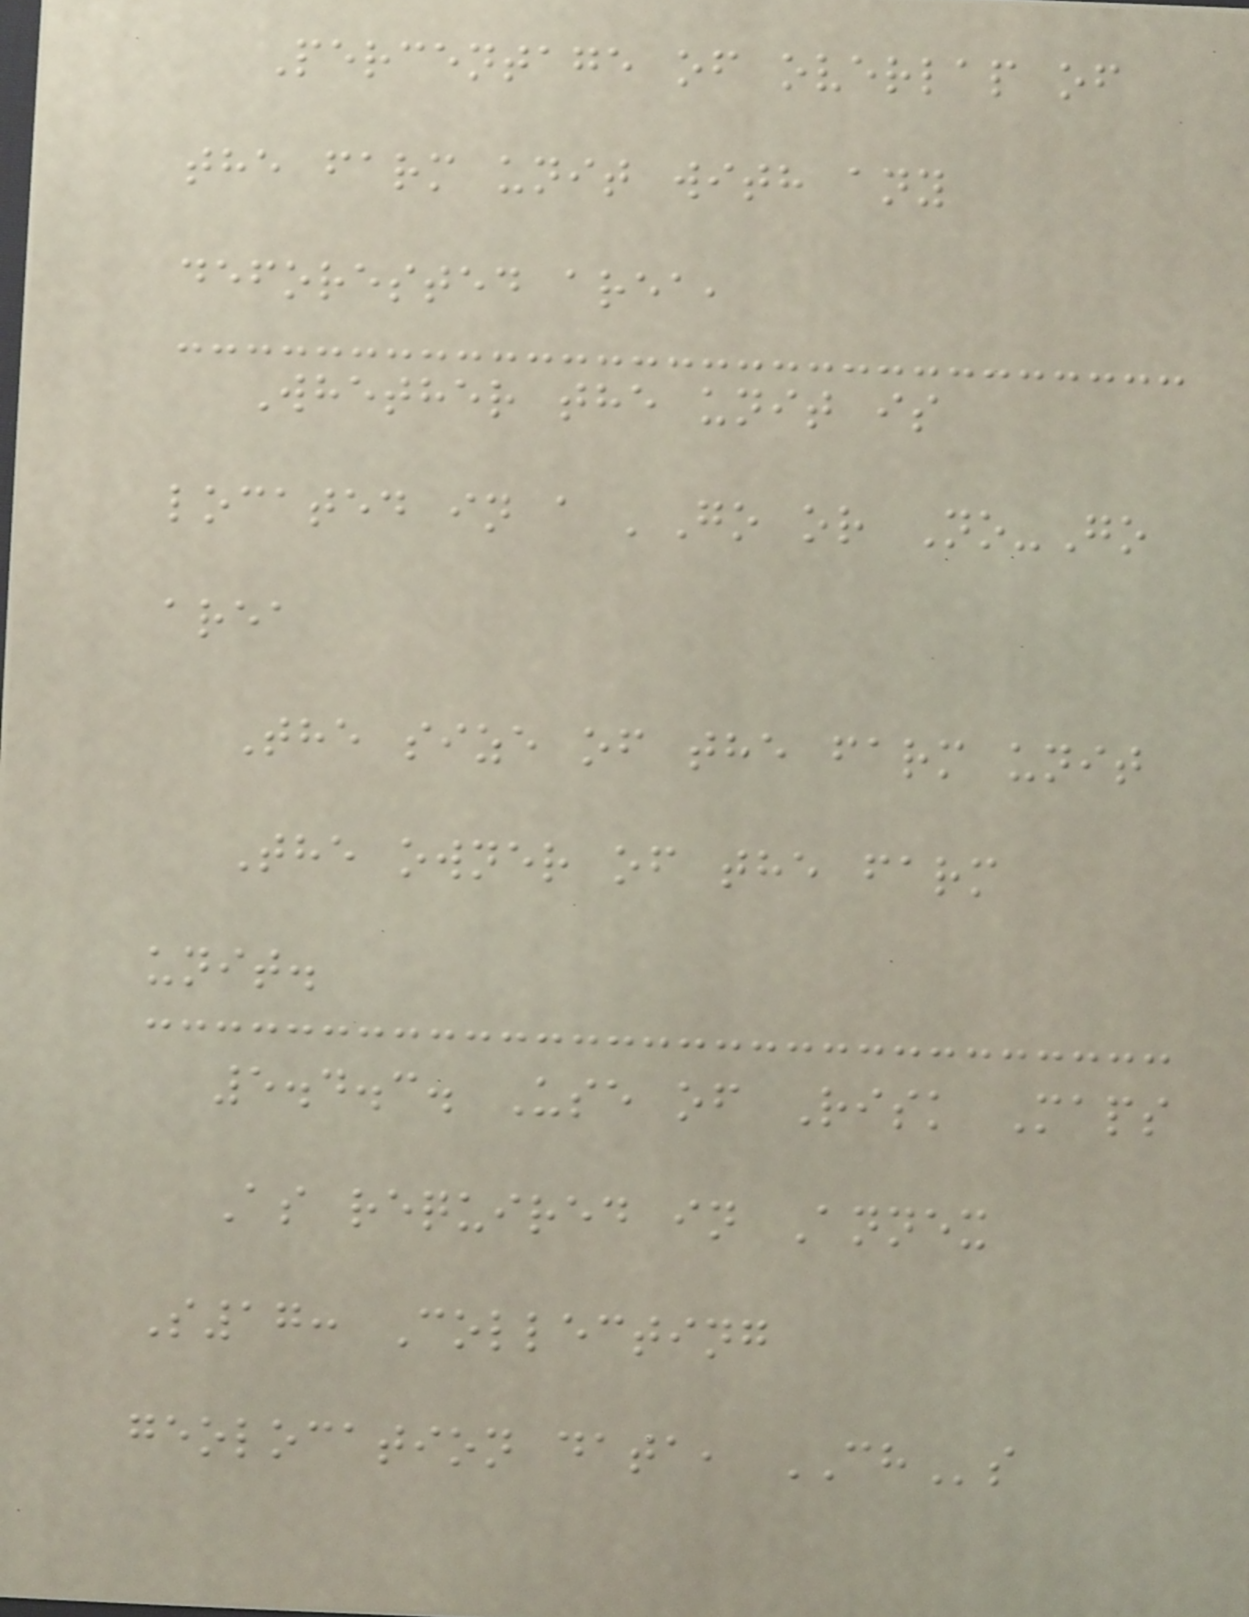Percentage of overlap of
the farm unit with any
deforested area,
Whether the unit is
located in a 'Go or No-Go
area
The size of the farm unit
The owner of the farm
unit.
5.4.3. Use of Risk Maps
As required in Annex
S17: Collecting
geolocation data, CHs
